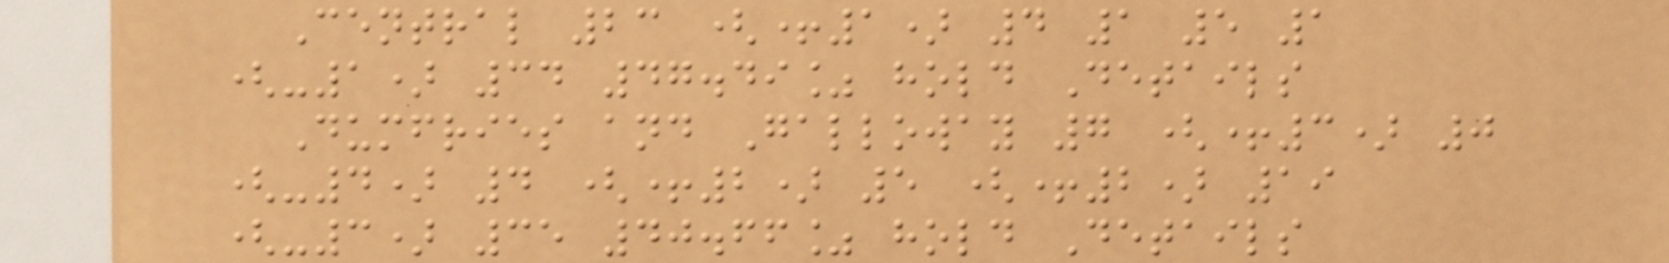Central 23 (+1) 4 1 5 1
(-1) 34 47.49% hold Details
Dumfries and Galloway 7 (+3) 0
(-4) 4 (+2) 5 (+2) 19
(-3) 35 40.66% hold Details
